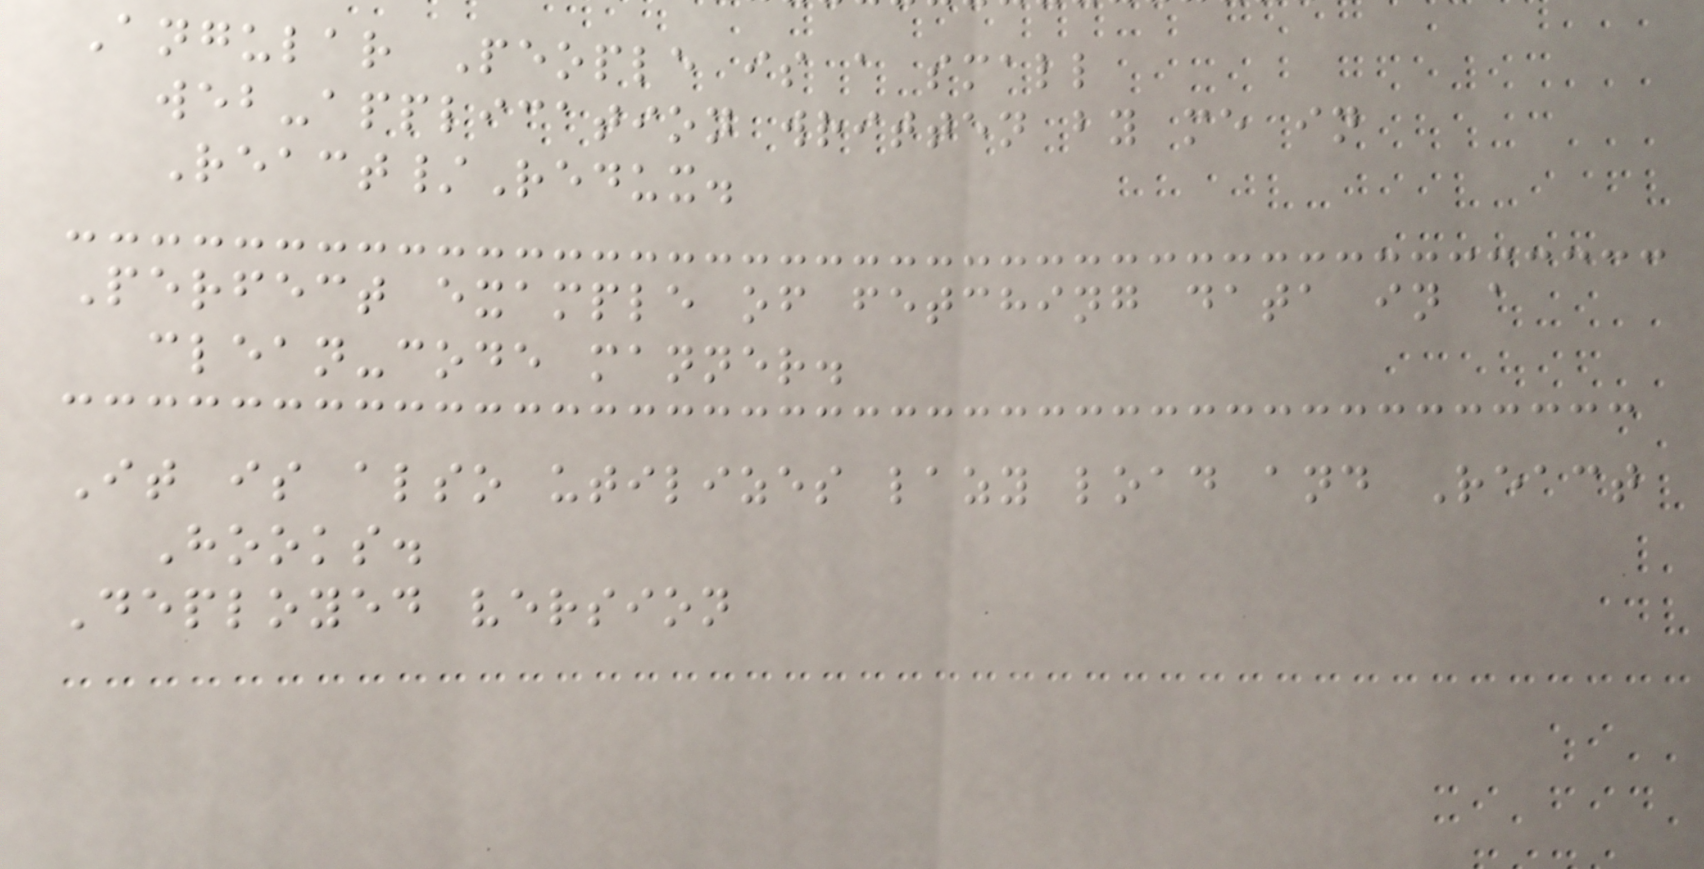Angular People is a small
web-application written by me in
React/Redux.
Perfect example of fetching data in a
clean-code manner.
It is also utilizes lazy load and React
Hooks.
Deployed version
